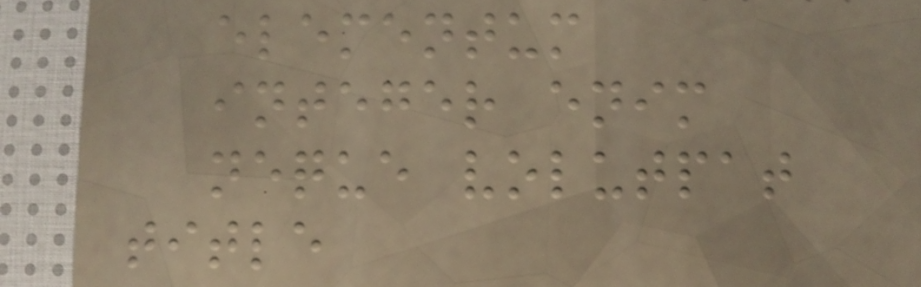elementum
integer enim
neque volutpat
title
